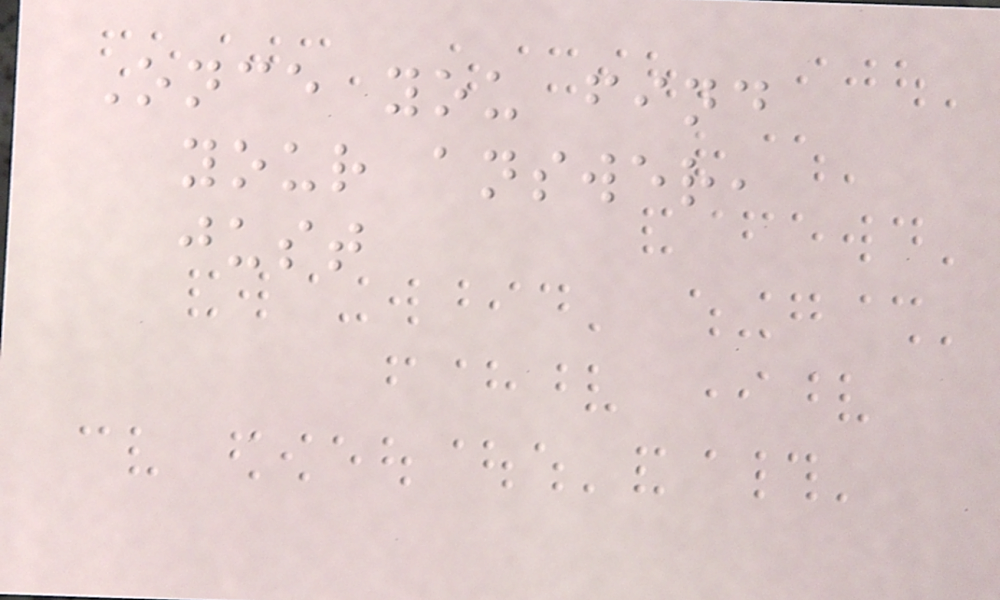Once you find
your answer,
just
